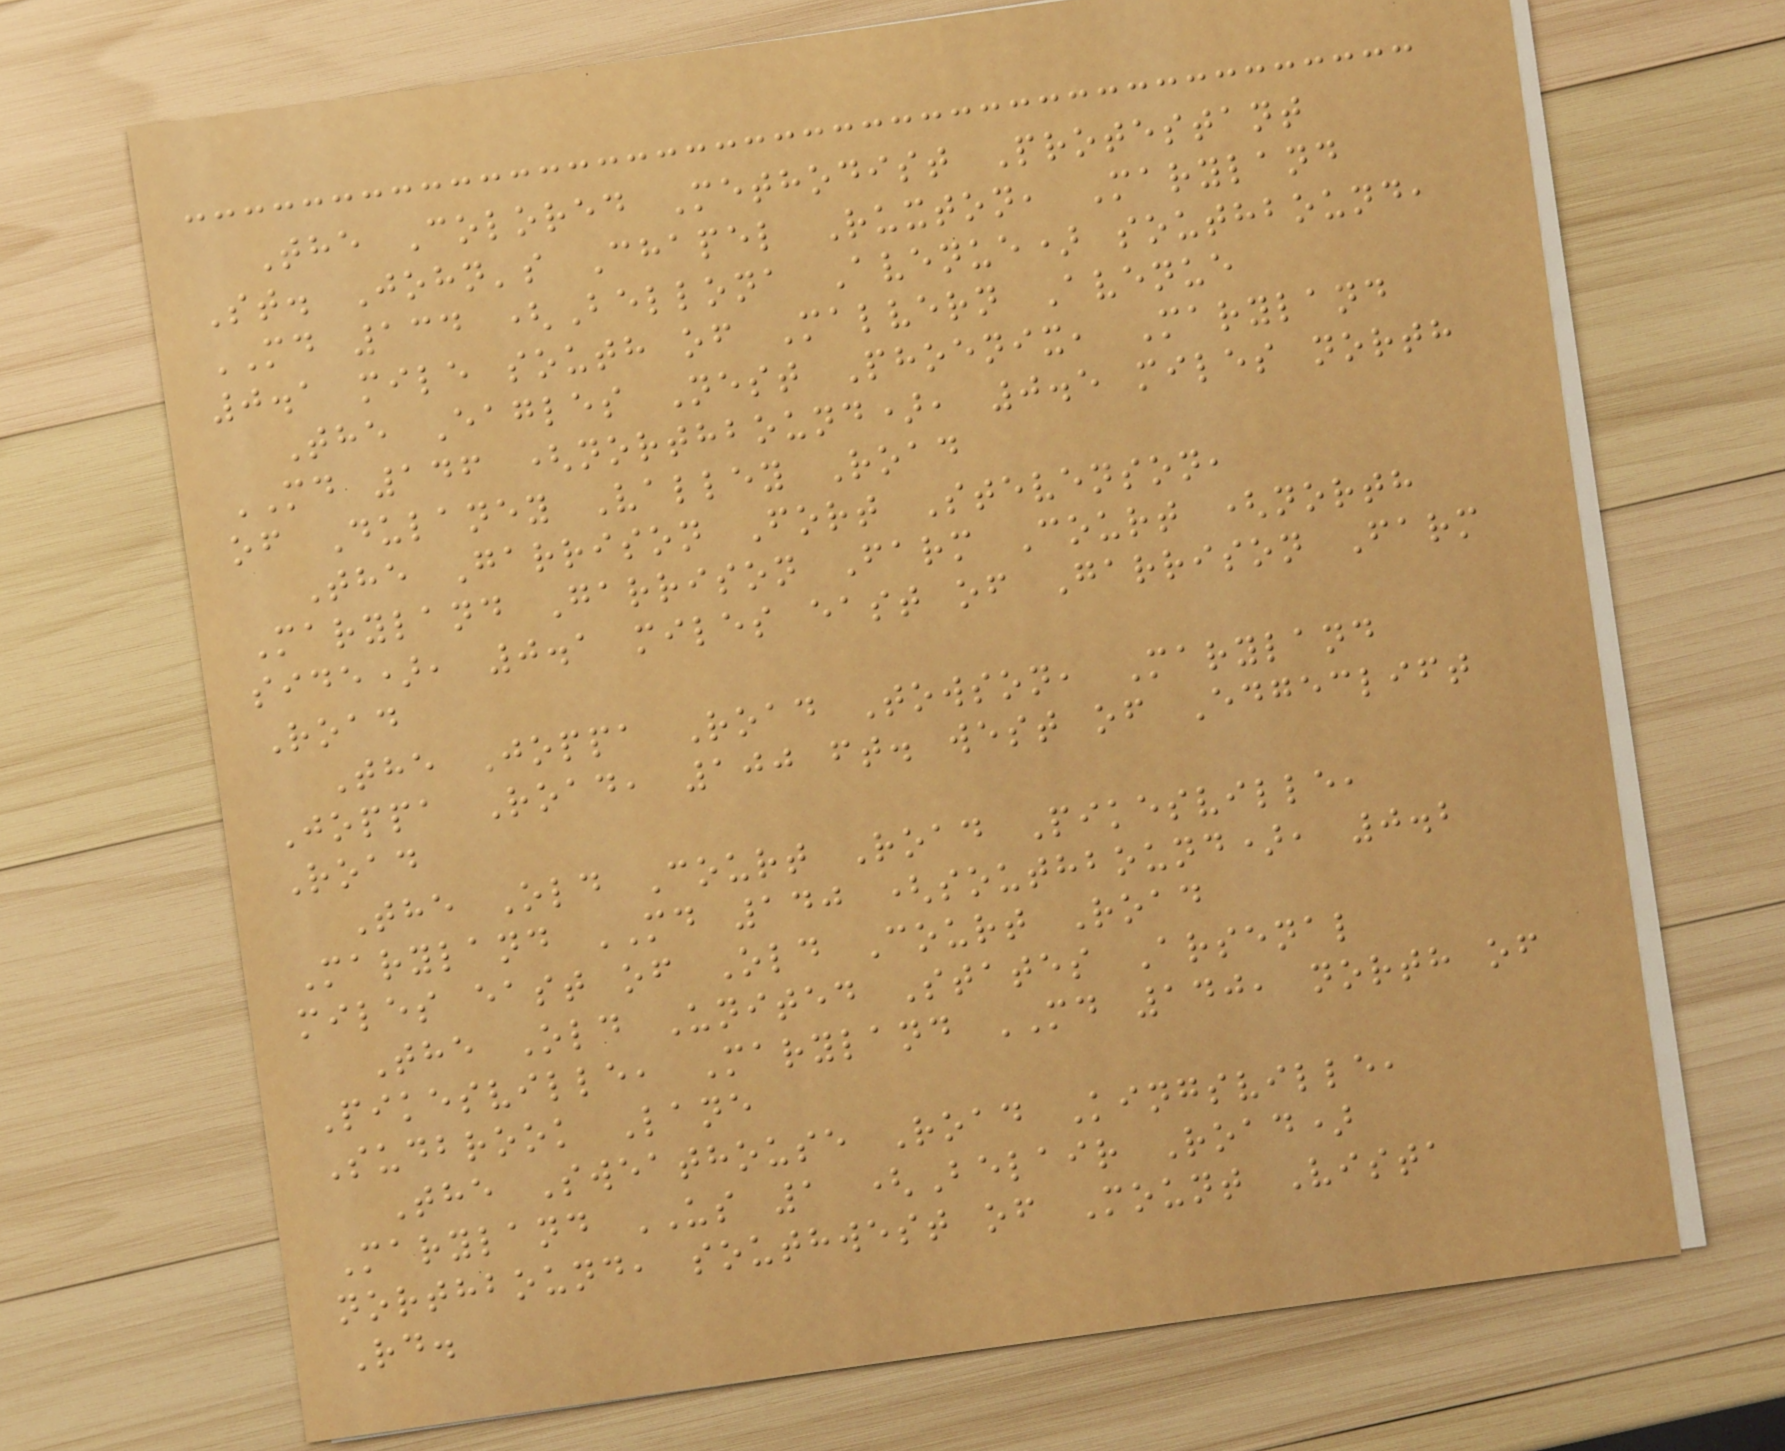The Colored Methodist Protestant
St. John's Chapel Ruxton, Maryland
MD 134 (Bellona Avenue) southbound,
0.1 mile south of Malvern Avenue
The Eagles Nest Phoenix, Maryland
MD 146 (northbound), 0.5 miles north
of Dulaney Valley Road
The Garrison Fort Stevenson,
Maryland Garrison Farm Court (north
side), 0.1 miles east of Garrison Farm
Road
The Joppa Road Towson, Maryland
Joppa Road, 100 ft. west of Edgeclift
Road
The Old Court Road Pikesville,
Maryland MD 140 (southbound), 0.2
miles east of Old Court Road
The Old United States Arsenal
Pikesville, Maryland MD 140, north of
Sudbrook Lane
The Sweathouse Road Kingsville,
Maryland US 1 (Belair Road)
northbound, southwest of Mount Vista
Rd.
